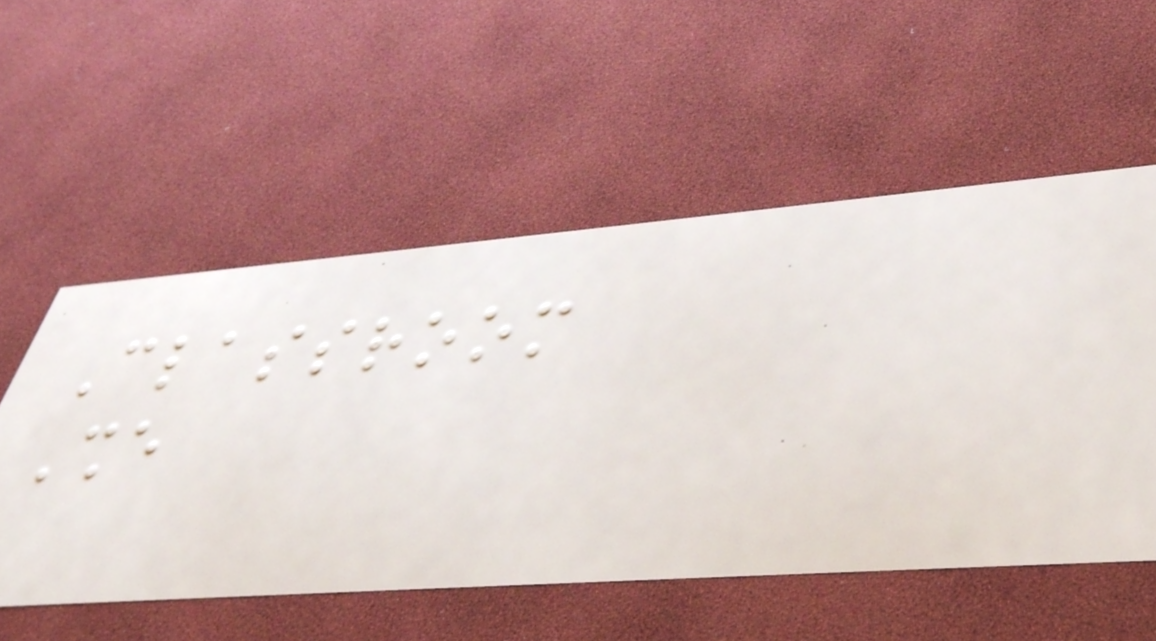Classroom
She
